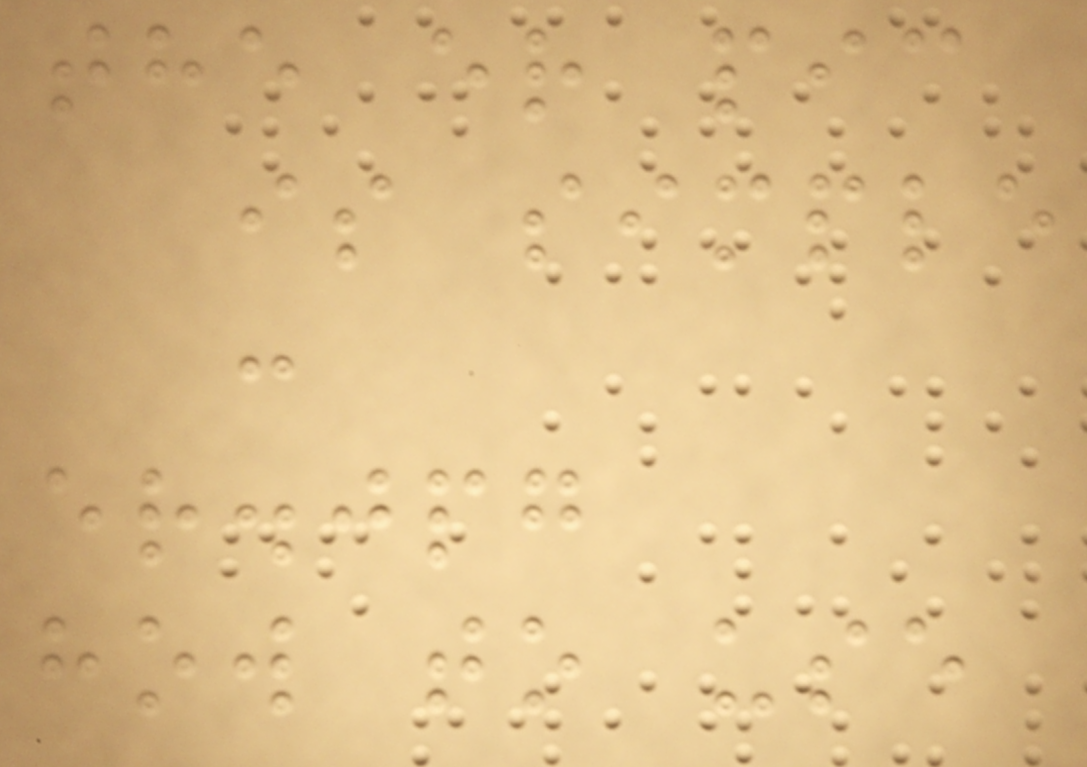the er pic
is simple
:
er.jpg
how to use
